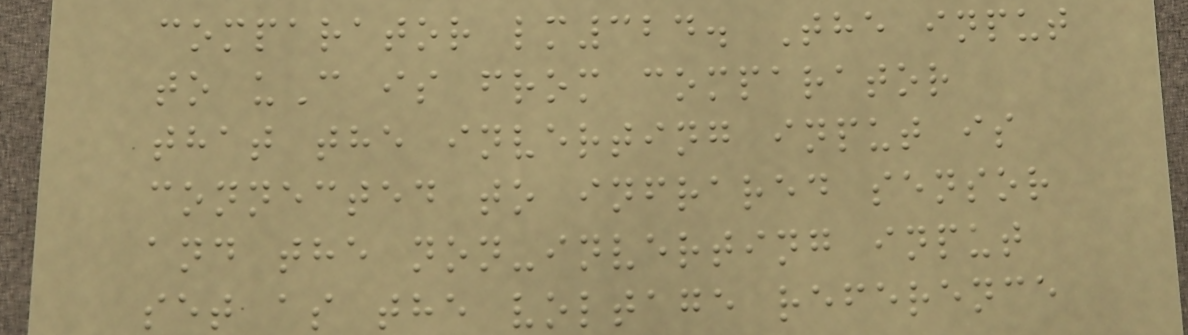comparator lm324. The input
to uC is from comparator
that the inverting input is
connected to infrared sensor
and the non-inverting input
set as the voltage reference
